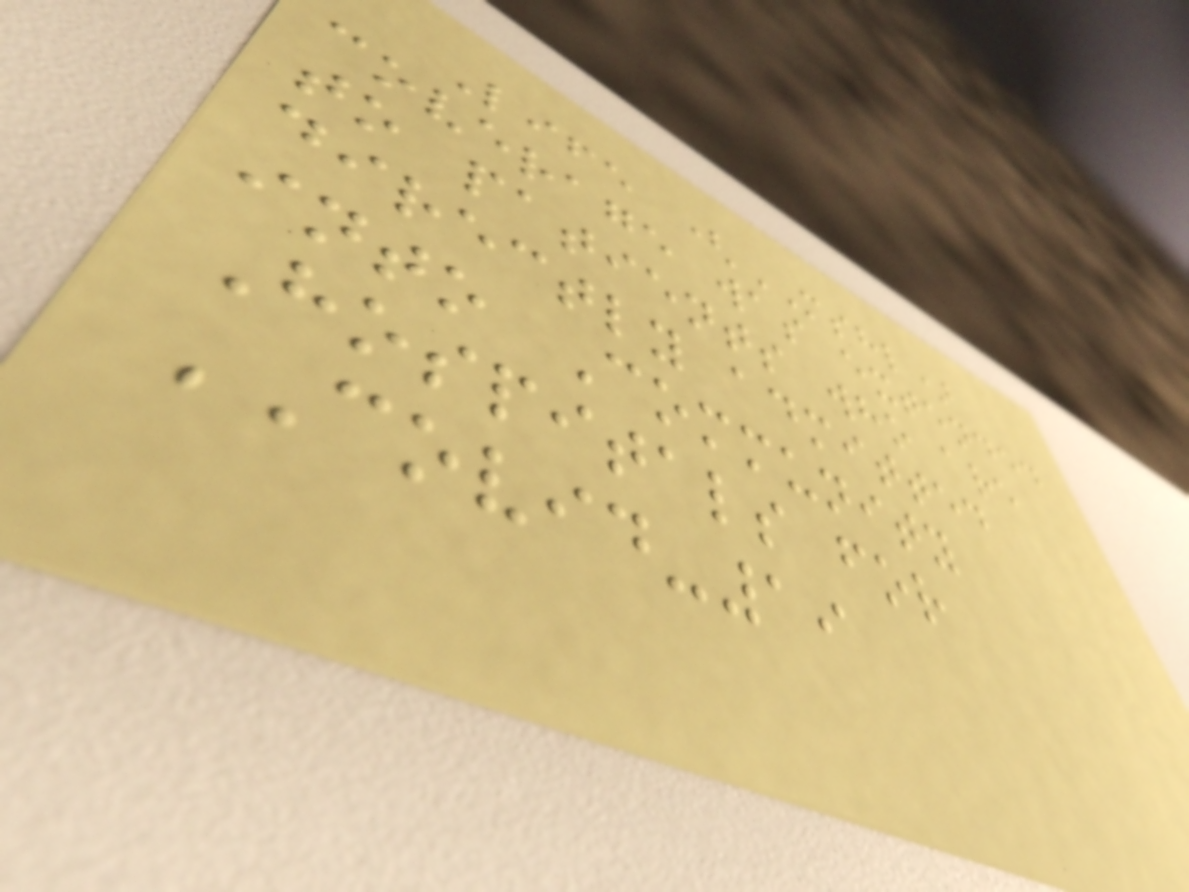Life (MSHL)
coverage was extended
to patients who are
directly admitted
into Community
Hospitals for
COVID-19
